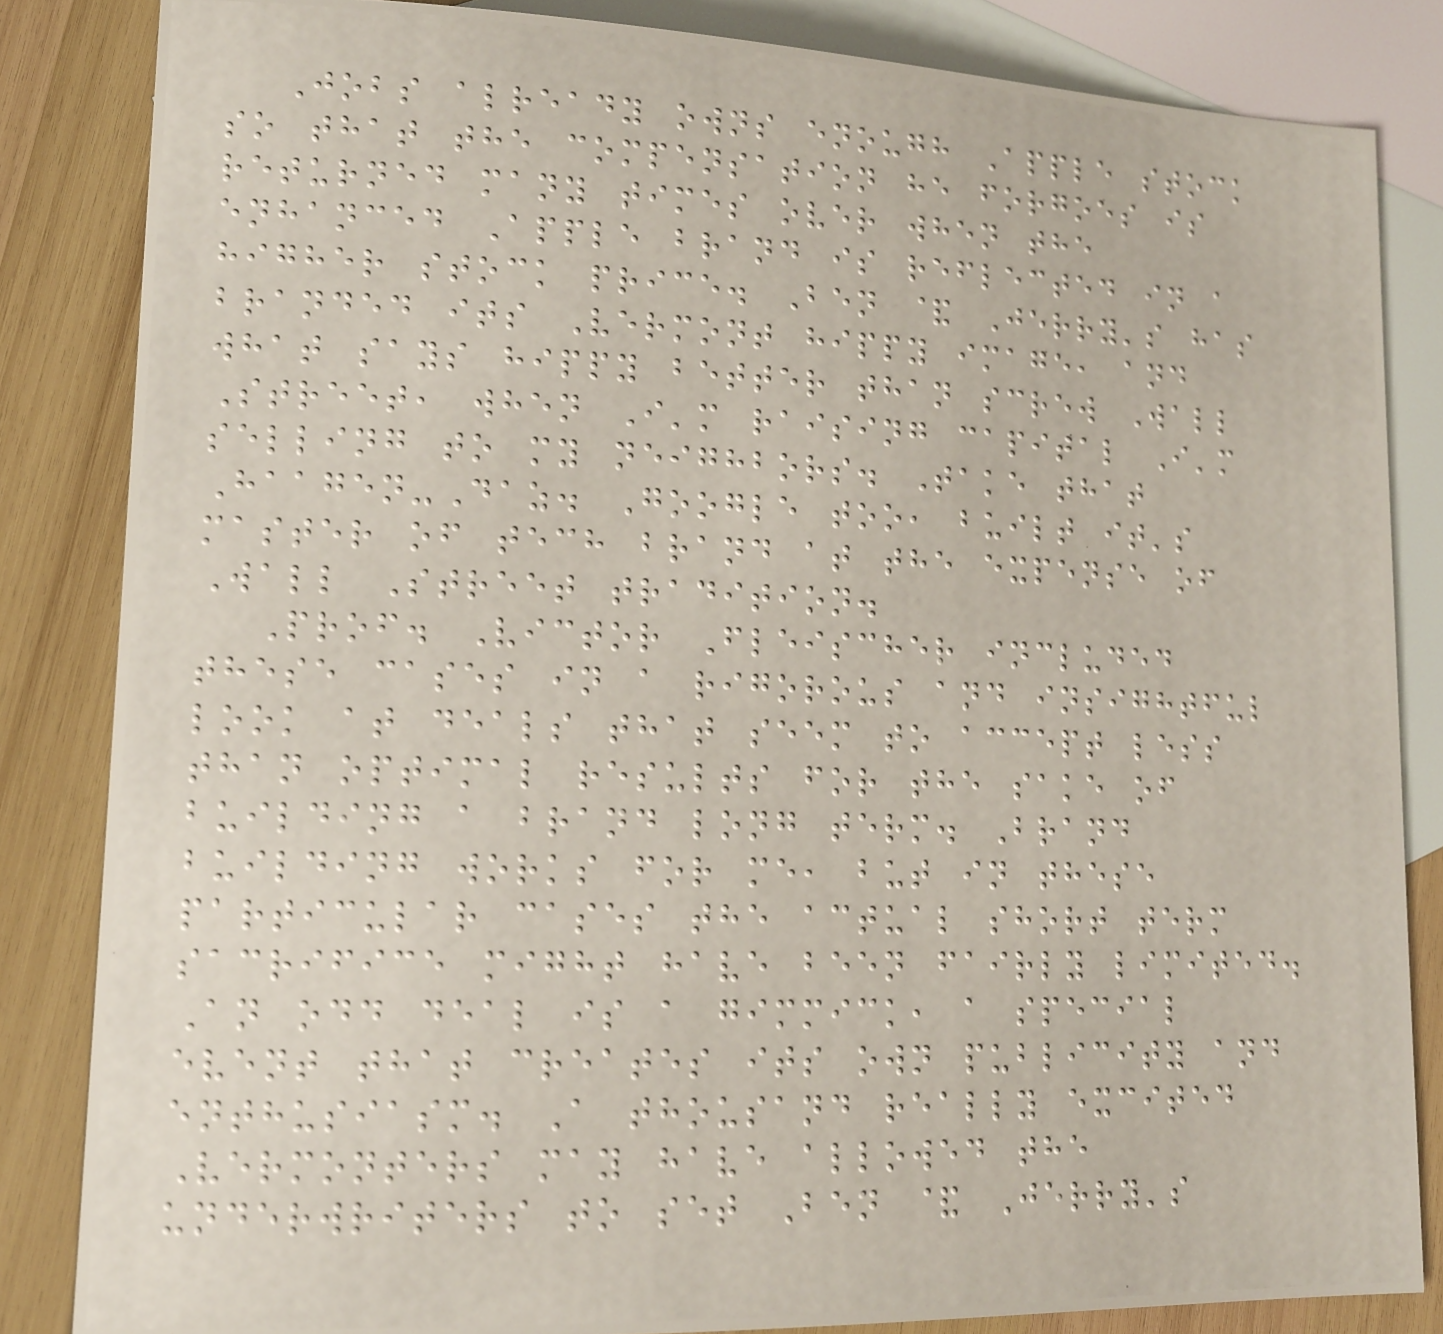Jobs already owns enough Apple stock
so that the compensation he forgoes is
returned many times over when the
enhanced Apple brand is reflected in a
higher stock price. Ben & Jerry's has
branded its Vermont hippy image, and
what says hippy better than screw Wall
Street, when I'm raising capital I'm
selling to my neighbors. Take that
Haagen-Daz. Google too, built it's
master of tech brand at the expense of
Wall Street tradition.
Prof. Victor Fleischer included
these cases in a rigorous and insightful
look at deals that seem to accept less
than optimal results for the sake of
building a brand long term. Brand
building works for me, but in these
particular cases the actual short term
sacrifice might have been fairly limited.
An odd deal is a gimmick, a special
event that creates its own publicity and
enthusiasm. A thousand really excited
Vermonters may have allowed the
underwriters to set Ben & Jerry's
